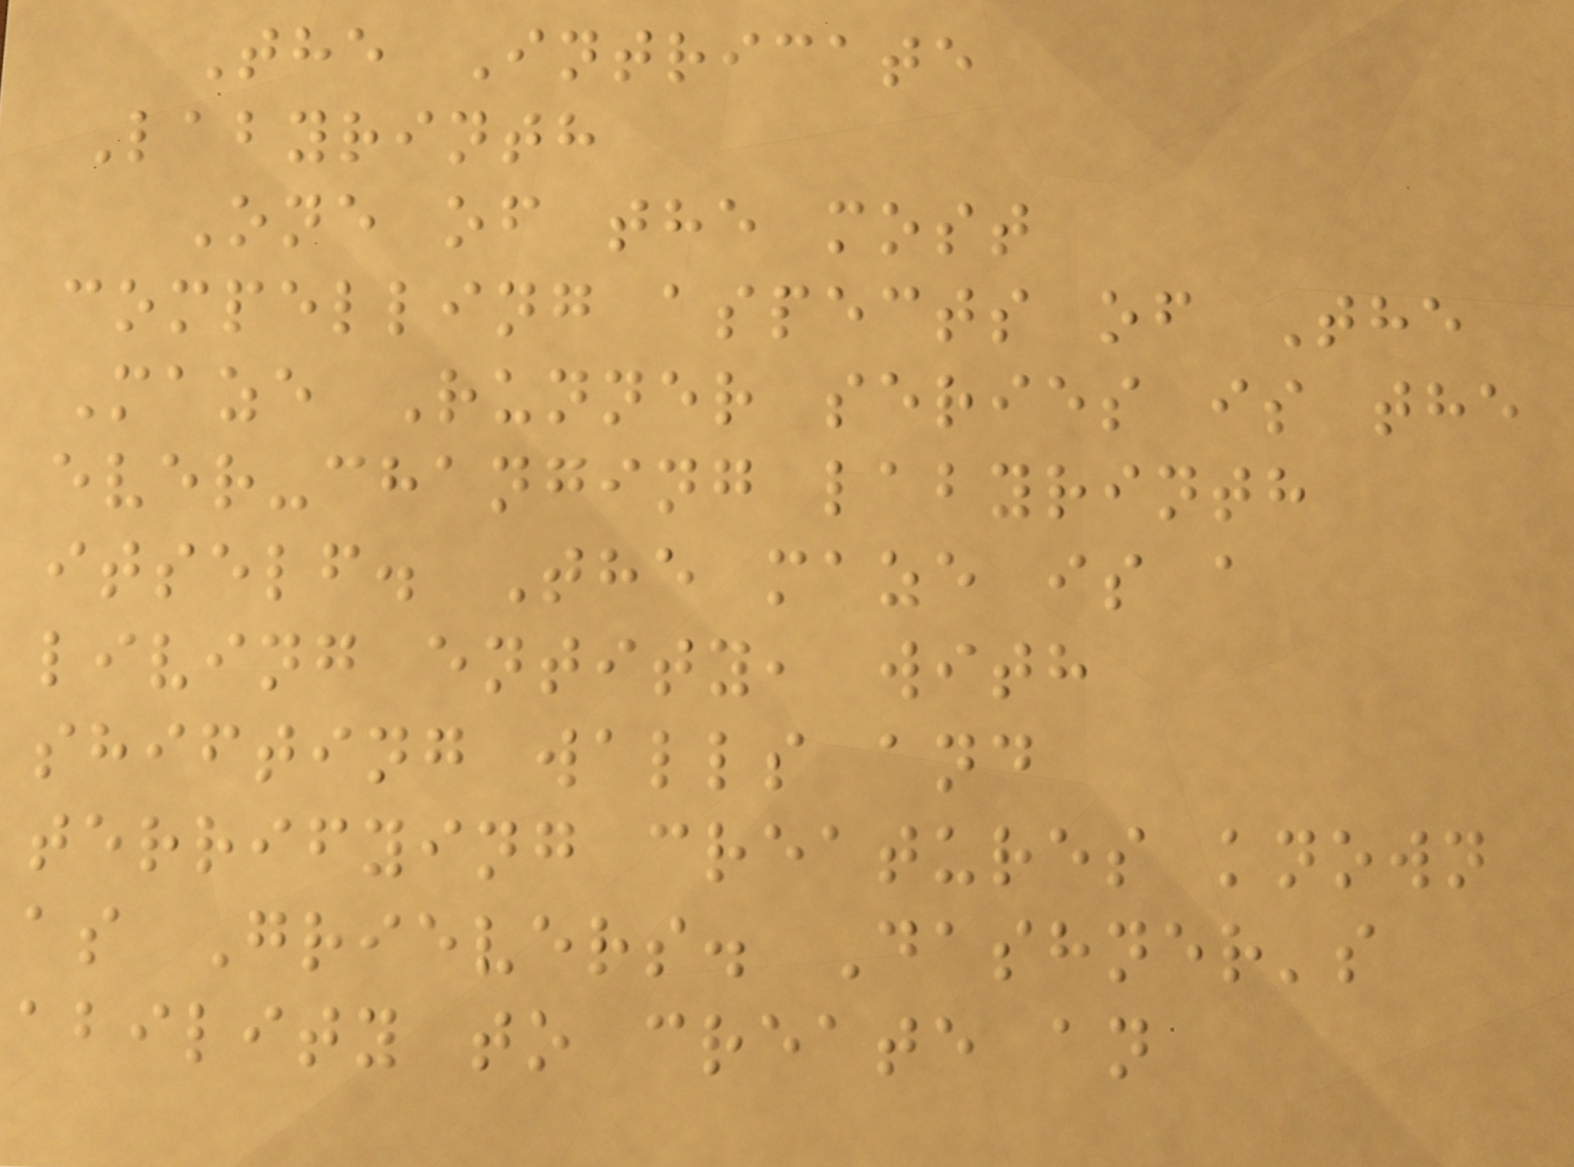The Intricate
Labyrinth
One of the most
compelling aspects of The
Maze Runner series is the
ever-changing labyrinth
itself. The maze is a
living entity, with
shifting walls and
terrifying creatures known
as Grievers. Dashner's
ability to create an
